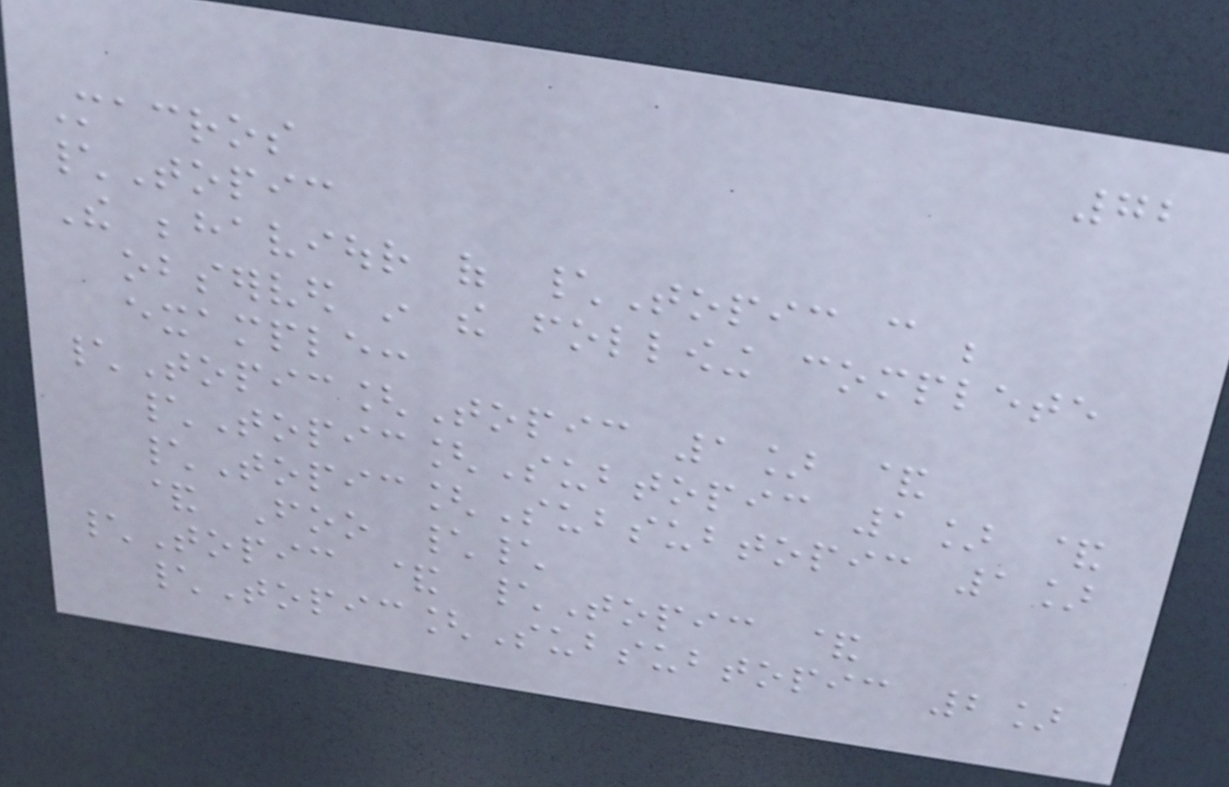72
Macros
\Topic
The behaviour of \Topic can be
observed in the following complete
example:
\Topic[Topic 1] &
\Topic[Subtopic 1] &
\Topic[Subsubtopic 1]
& Foo \\
\Topic & \Topic &
\Topic[Subsubtopic 2]
